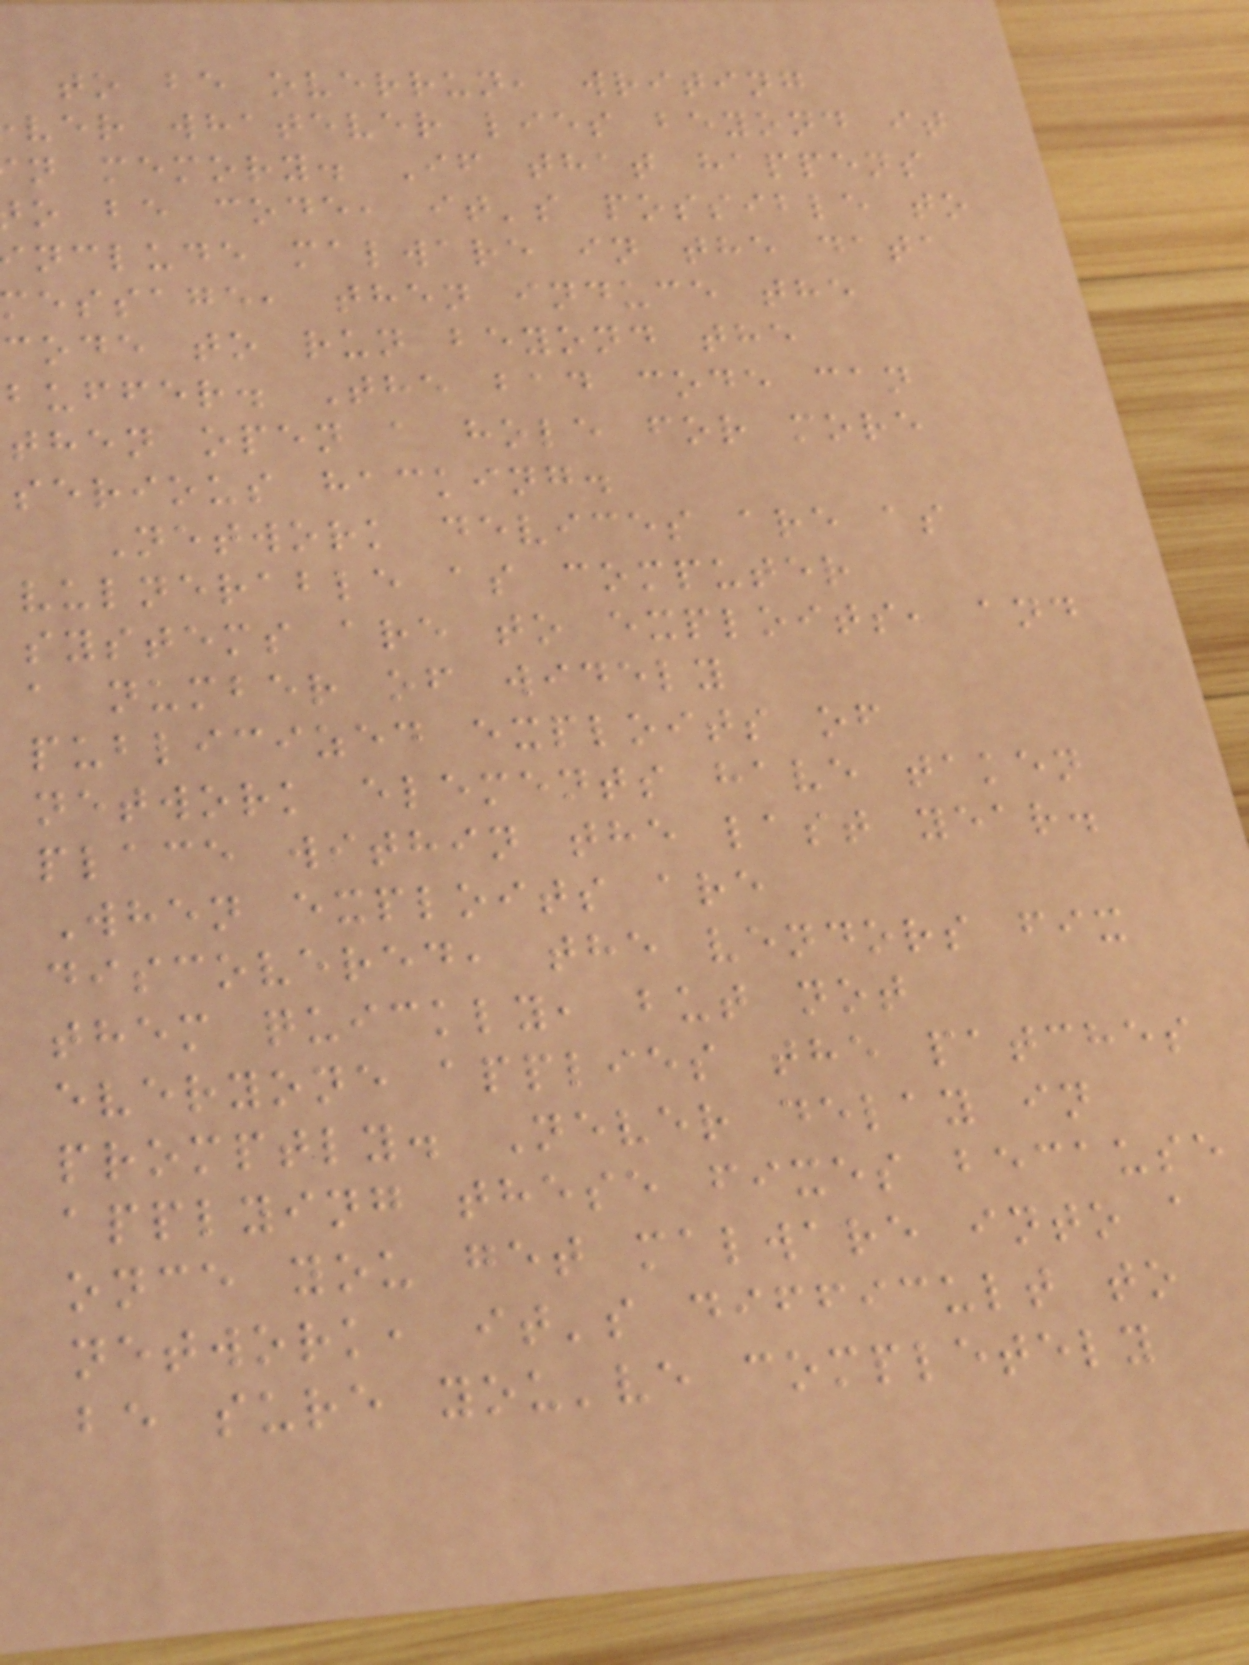to be overrun, writing
ver whatever lies beyond it
n memory. If that happens
o be code, it's possible to
nclude malware in the data
message, then induce the
code to run beyond the
buffer. The bad code can
then open a hole for more
serious hacking.
Network devices are as
vulnerable as computer
systems are to exploits, and
a number of widely
publicized exploits of
network elements have taken
place within the last year.
When exploits are
discovered, the vendors fix
them quickly, but not
everyone applies the patches
promptly. Never delay in
applying these fixes because
once you get malware into a
network, it's difficult to
be sure you've completely
